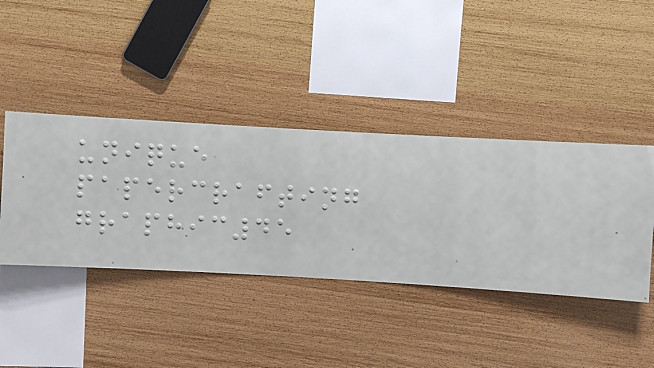unique
papercrafting
graphic45
